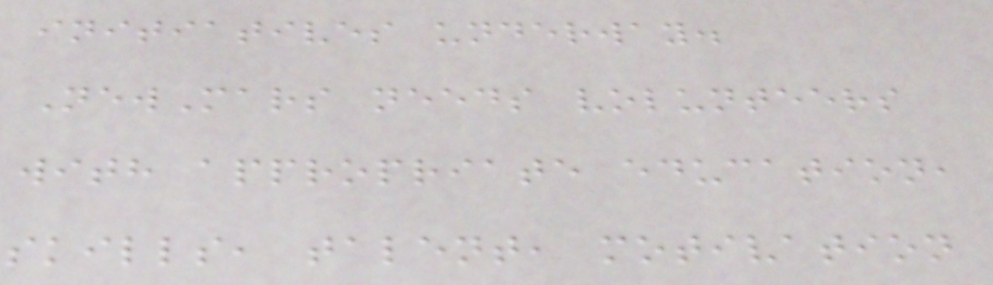initiatives underway.
NewMars needs volunteers
with appropriate education,
skills, talent, motivation
